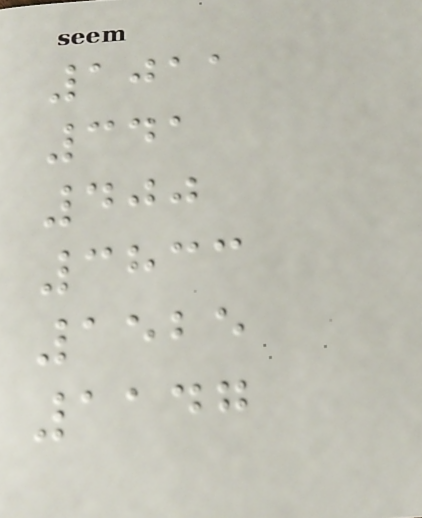1011
341
400
3833
1525
1147
